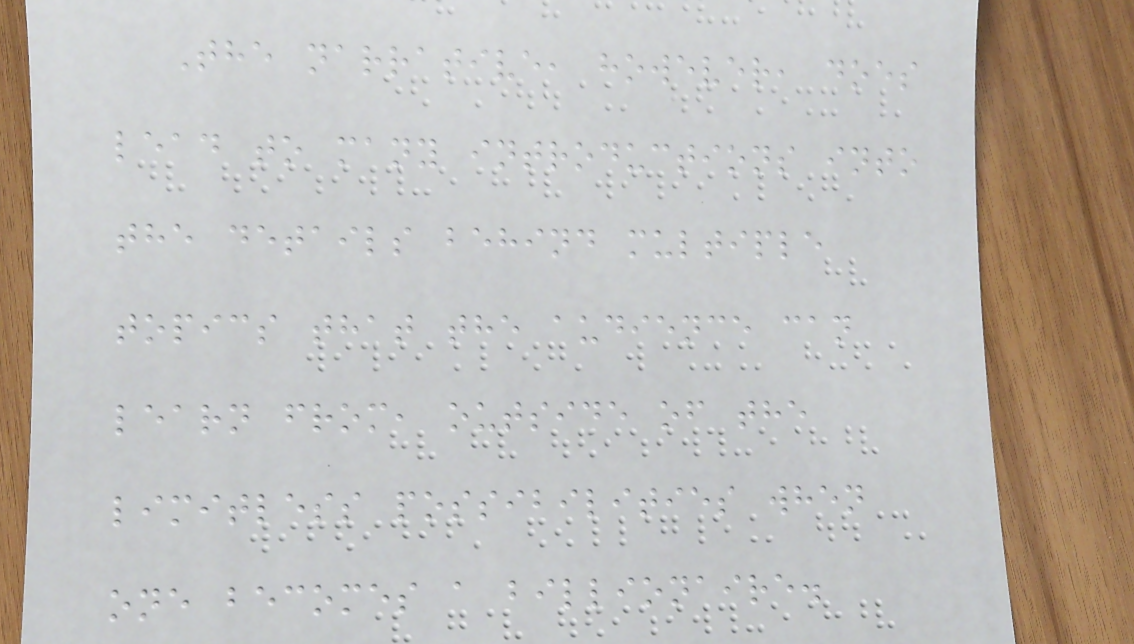The narrative, however, does
lead to many introductions into
the details behind multiple
topics that the audience can
learn from, outside of the
limitless possibilities when
one becomes a billionaire.
